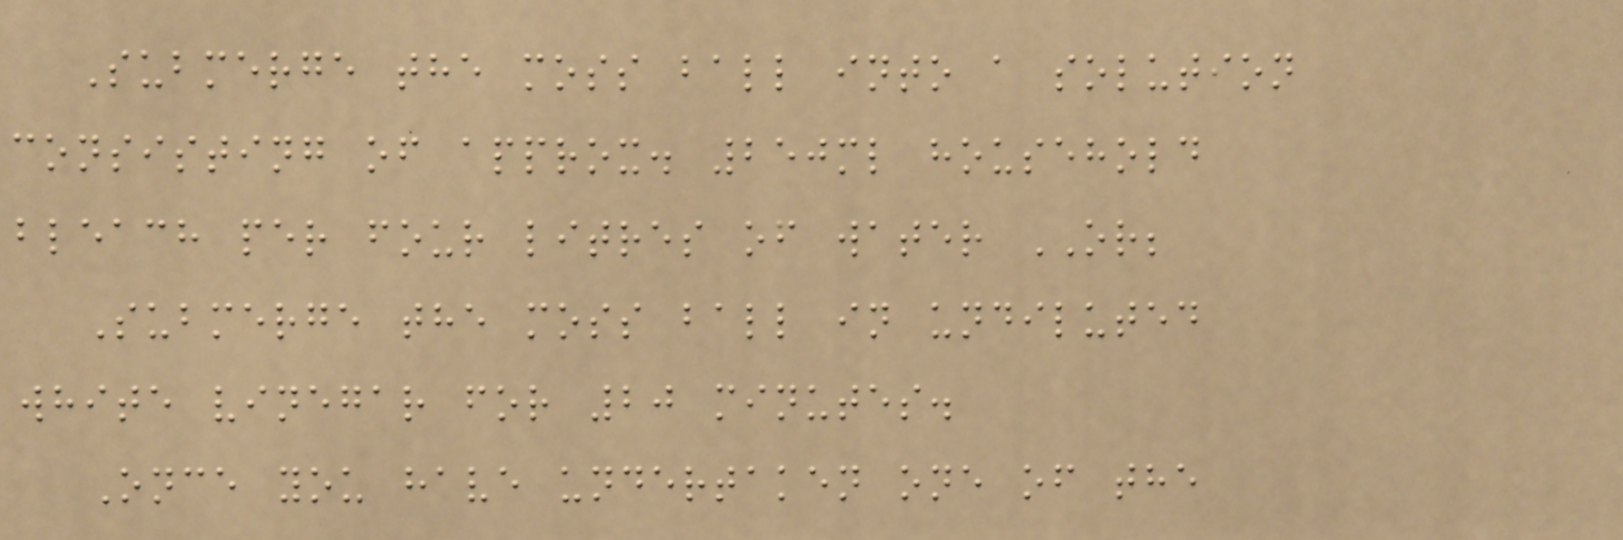Submerge the moss ball into a solution
consisting of approx. 250ml household
bleach per four litres of water OR;
Submerge the moss ball in undiluted
white vinegar for 20 minutes.
Once you have undertaken one of the
